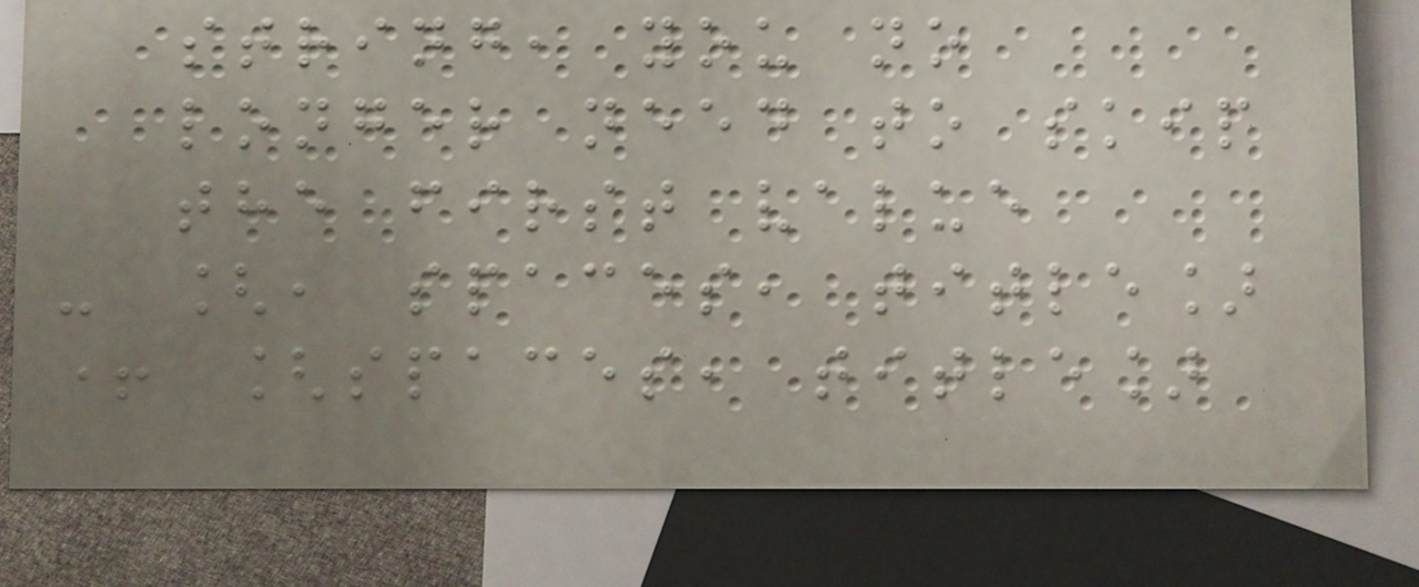string, you no
longer need to skip
the first value
- [, spaces, title]
+ [spaces, title]
